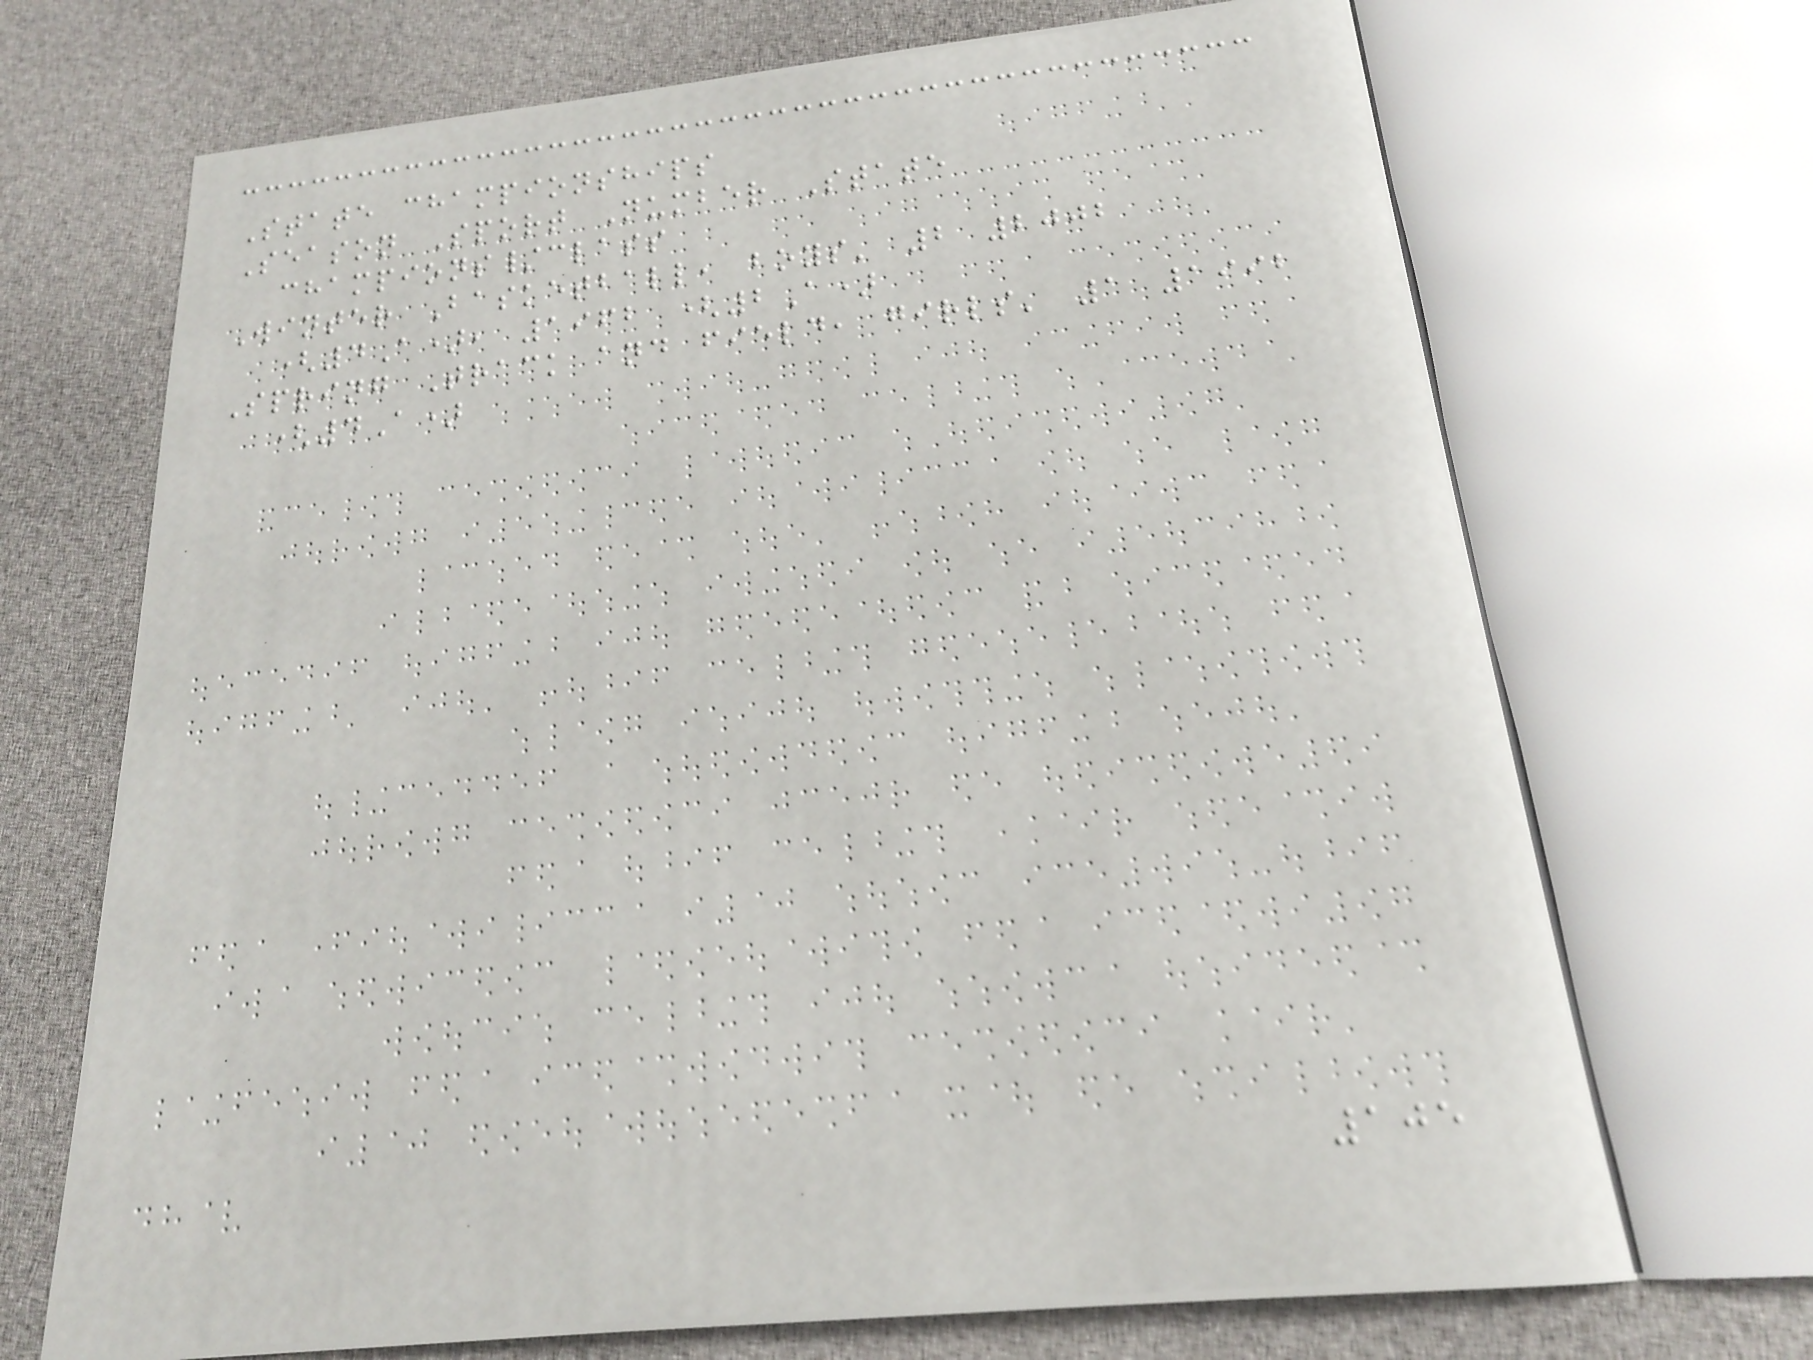State championships
Season Sport Number State
champions/class
Winter Basketball, boys' 2 2002
(4A), 1962 (2A)
Spring Track and field, girls' 1 1992
(4A)
105
